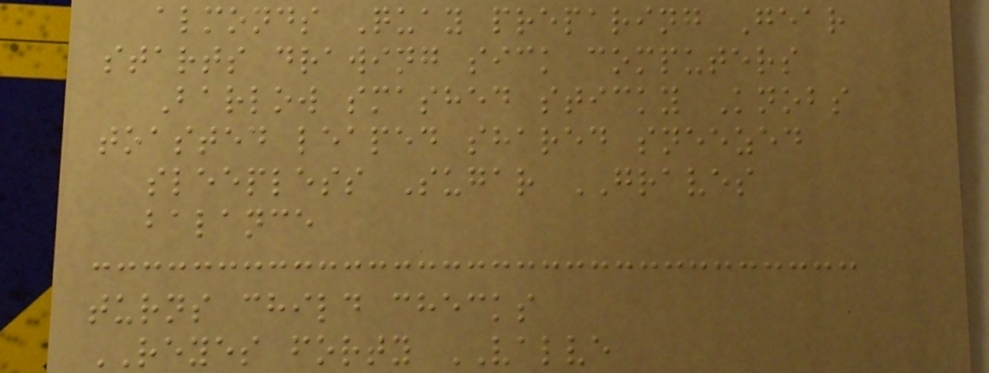almonds Quay preparing Gear
starts drawing sick computers
Barlow smashed sticky Knobs
toasted leaped shared sneezed
sleepless Sugar GRAVES
balance
turns child checks
REYES forty VALVE
